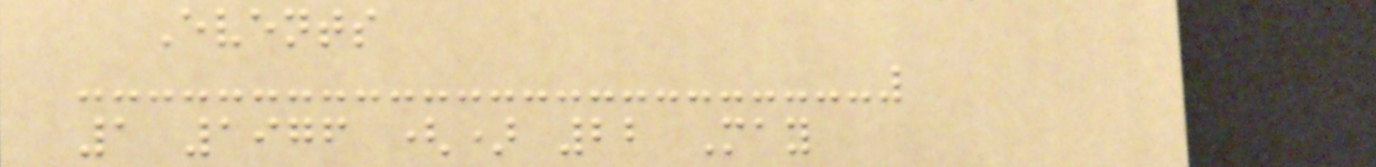Events
1 1976 () 22 May
